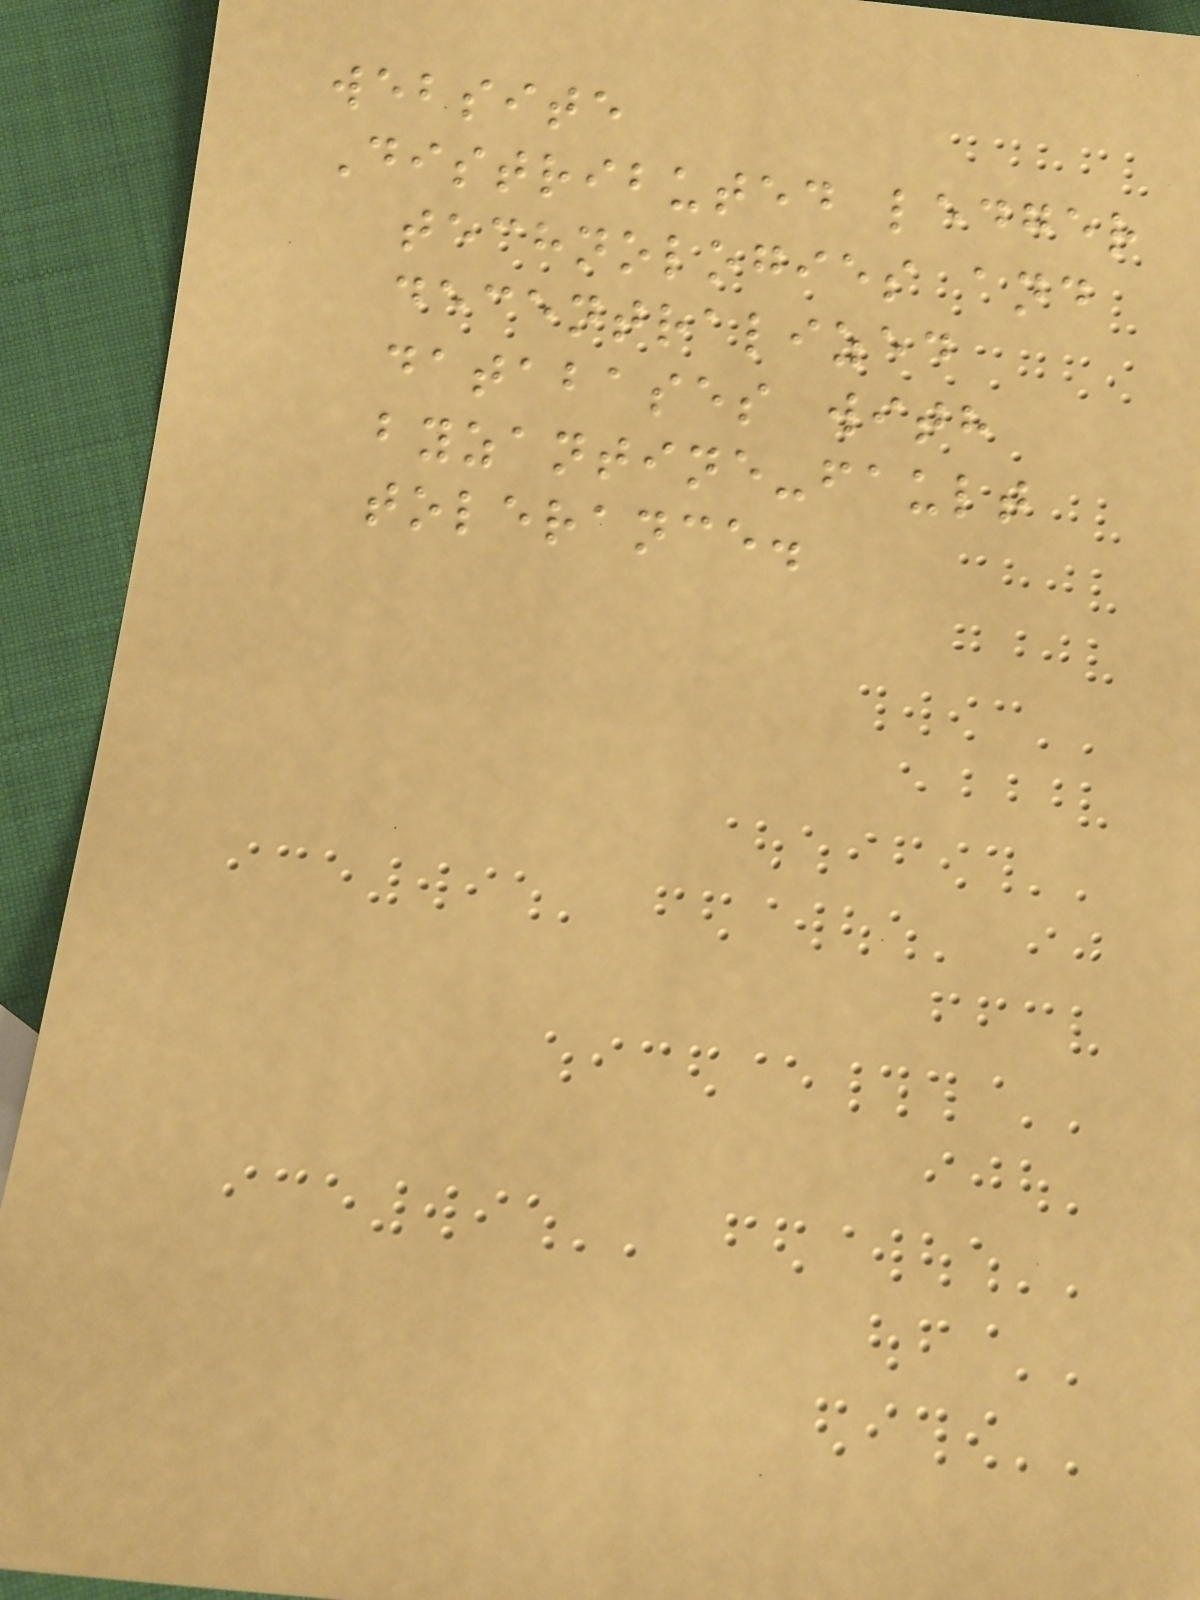website
Distributed ledger
technologies and
decentralized
databases with
byzantine-fault
tolerance.
